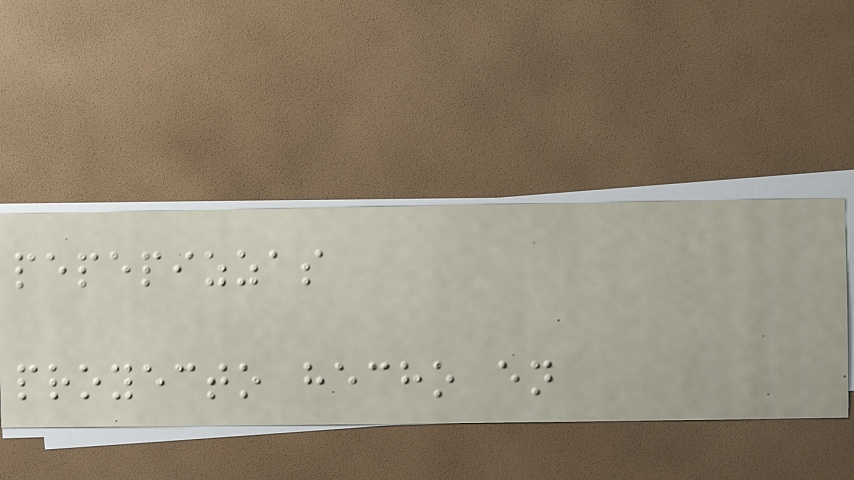pepepizzas
proyecto hecho en
